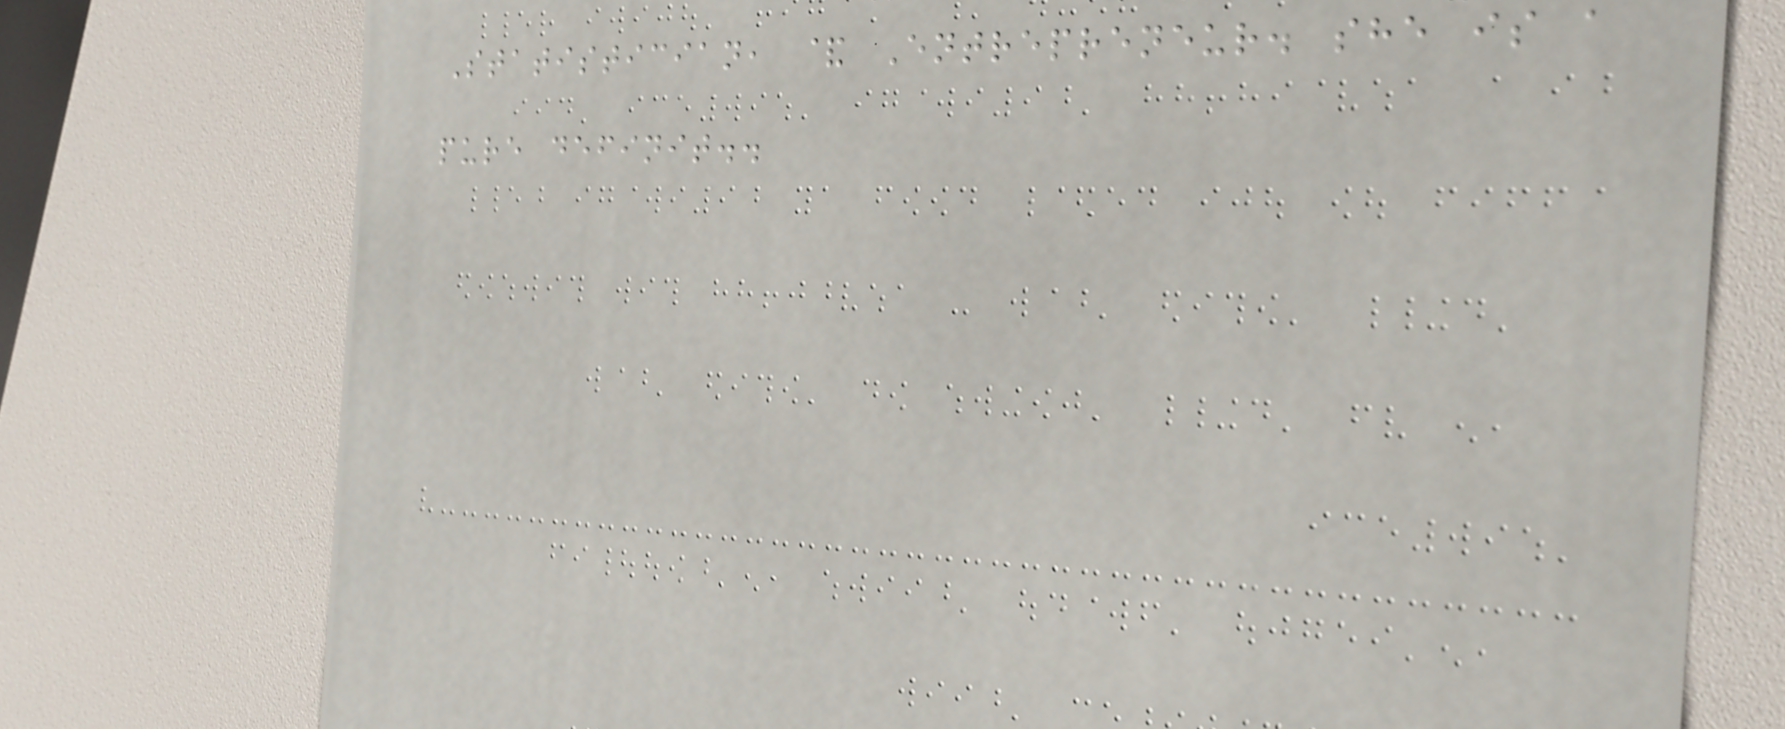Statistician, & Entrepreneur. she is a
pure definit..
